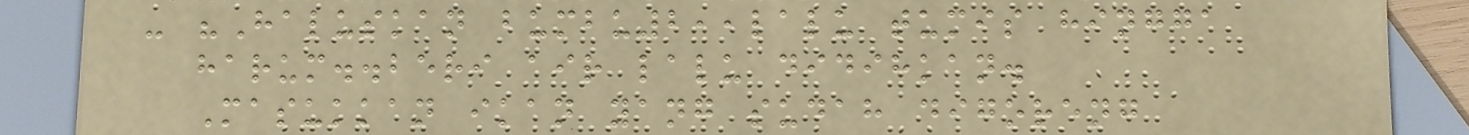- "Haluskan bumbu2,,lalu tumis hingga
harum..beri air lalu didihkan.
Masukkan ikan yang sudah digoreng
